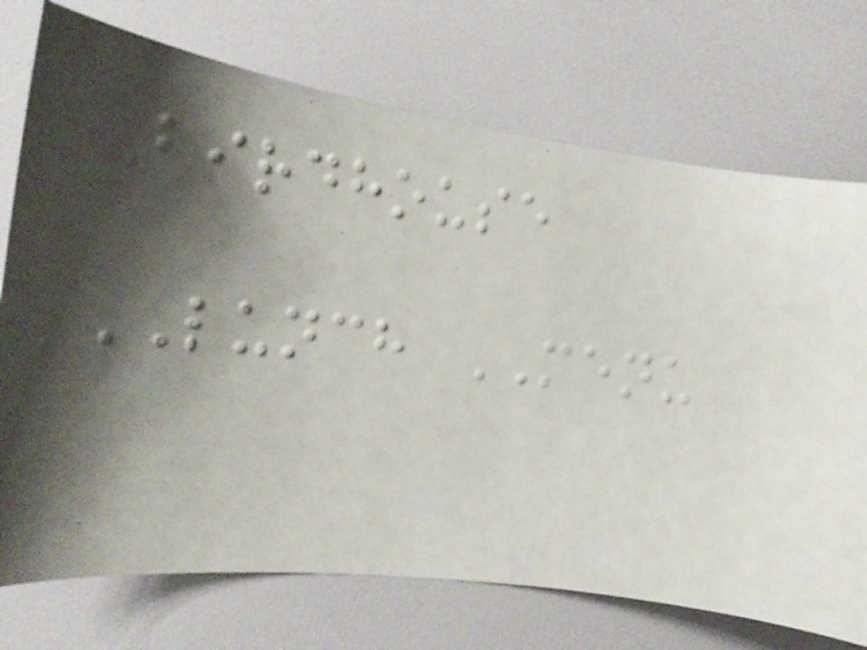Birdhouse
LUNCH MENU
